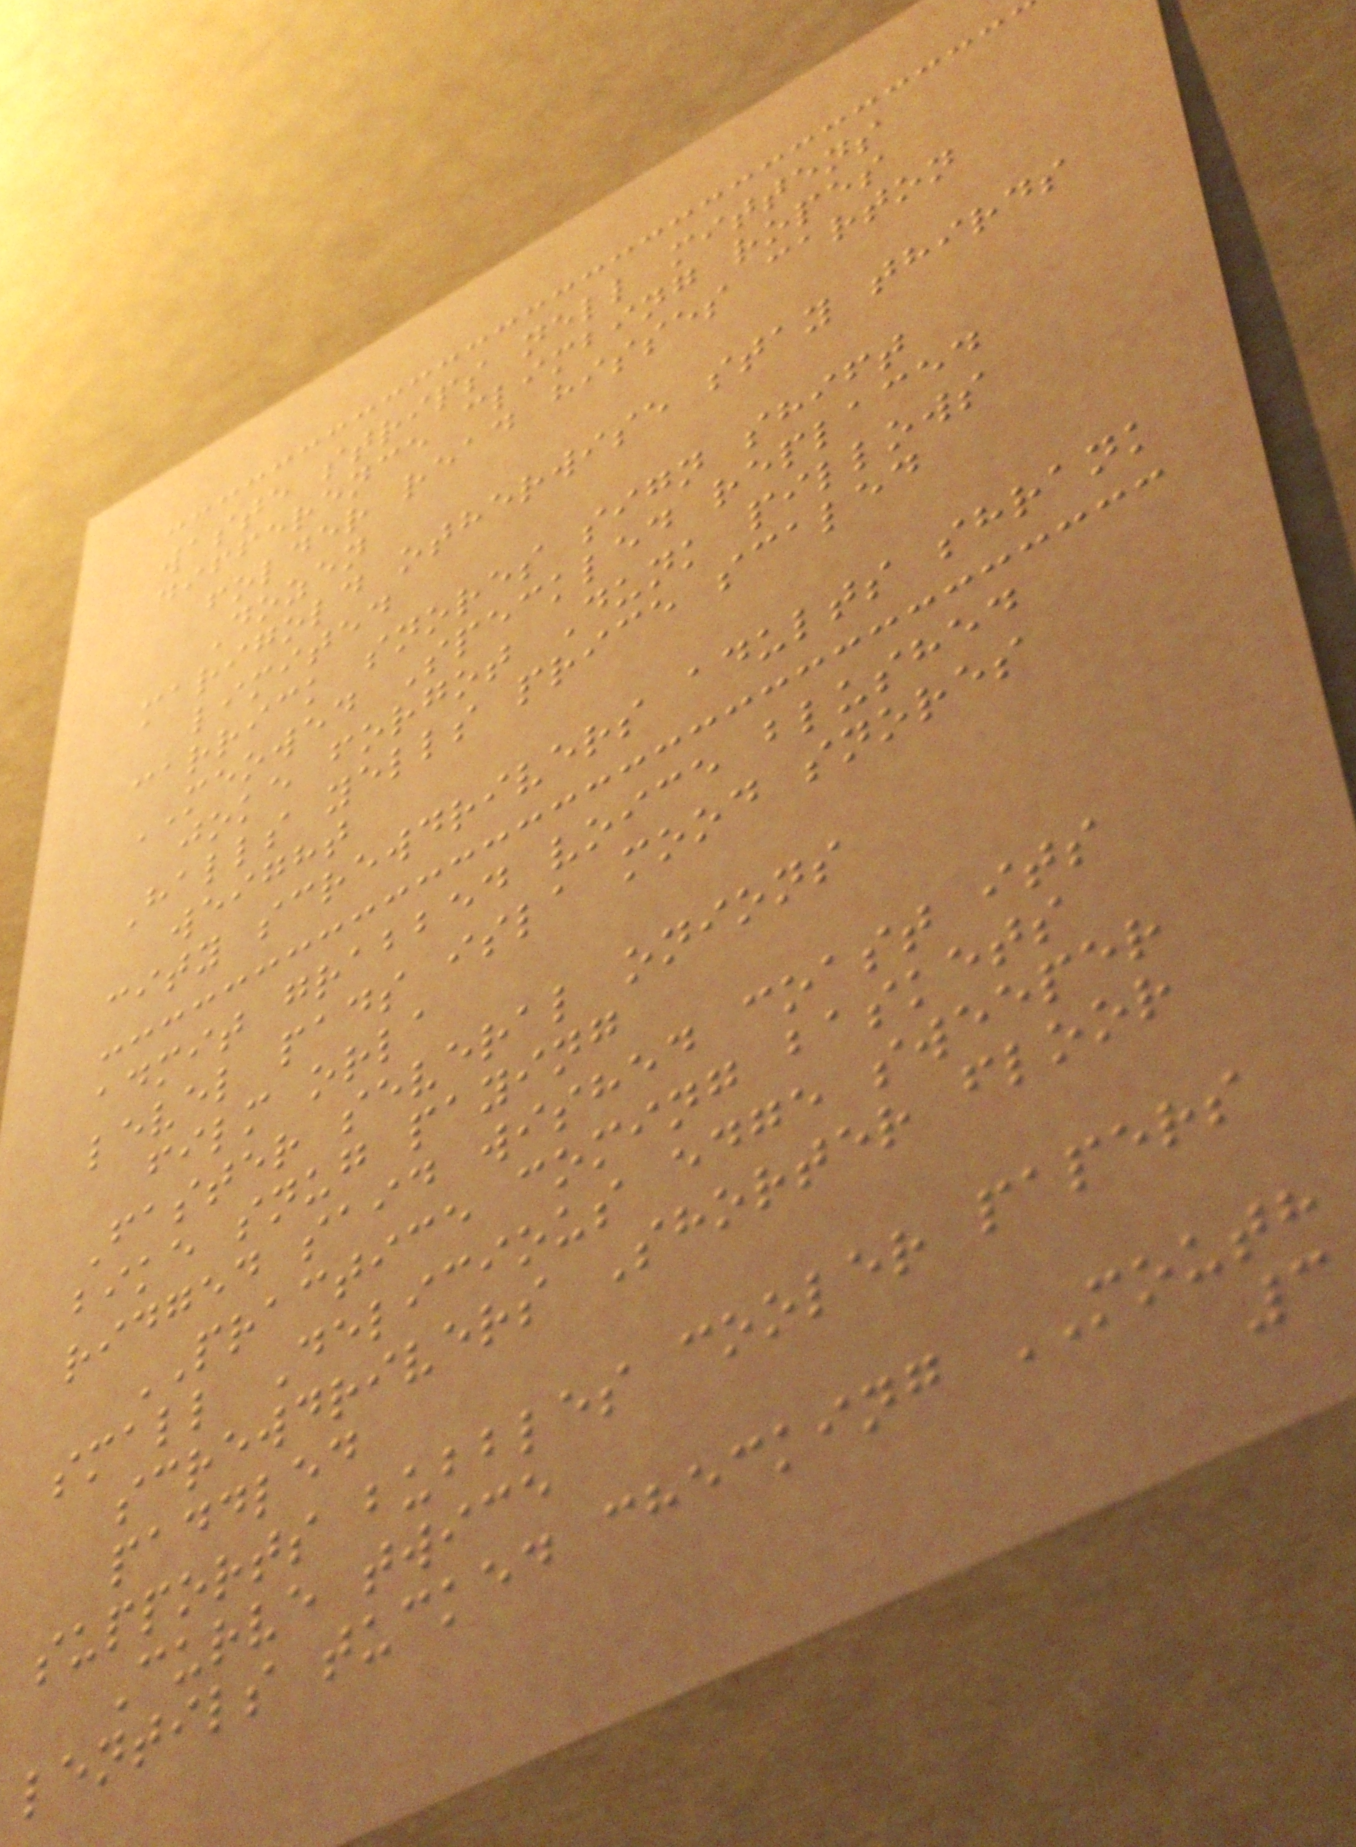waste strips nell mittens
difference climbing ropes
folder read hisses carton
Dozen
marigold otherwise stay thirds
limited
carrick snores sign shift
MEOWED Speckled replaced
joke forgot Dunk pillows
Halls yells price scaled
weight
city screwdrivers adults shrank
admit grabbed voice blushed
level pads isla mood snores
film orla
Faster several onions
bike snug paying
ridged said wished coast its
PRACTICE coming baskets
small Delicious edge sweeper
screwdrivers Shorter floor
paddled
supports bubbles cooler papers
Curve twice
lentils tucked checking MOUTH
3
